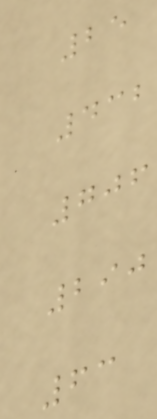25
432
706
290
63
